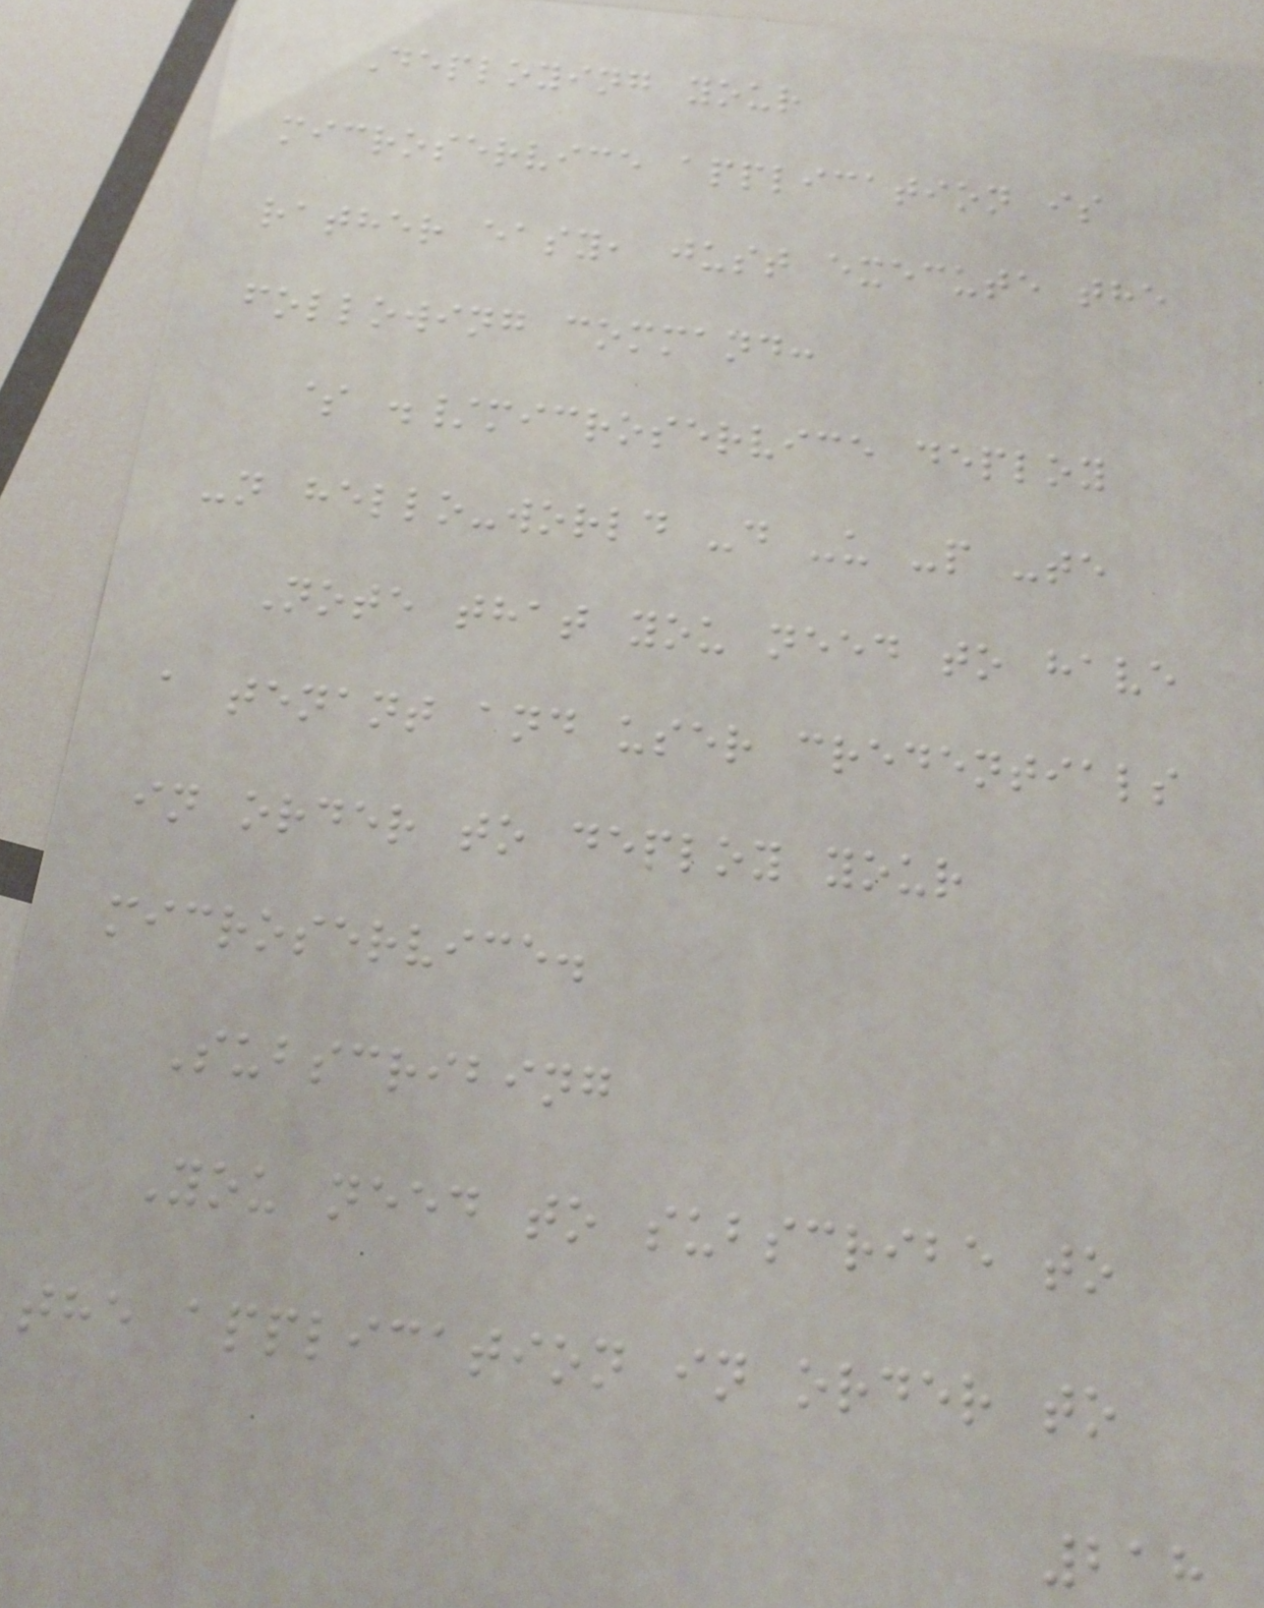Deploying your
microservice application is
rather easy, just execute the
following command:
$ ./microservice deploy
-n hello-world -d -u -p -te
Note that you need to have
a tenant and user credentials
in order to deploy your
microservice.
Subscribing
You need to subscribe to
the application in order to
218
